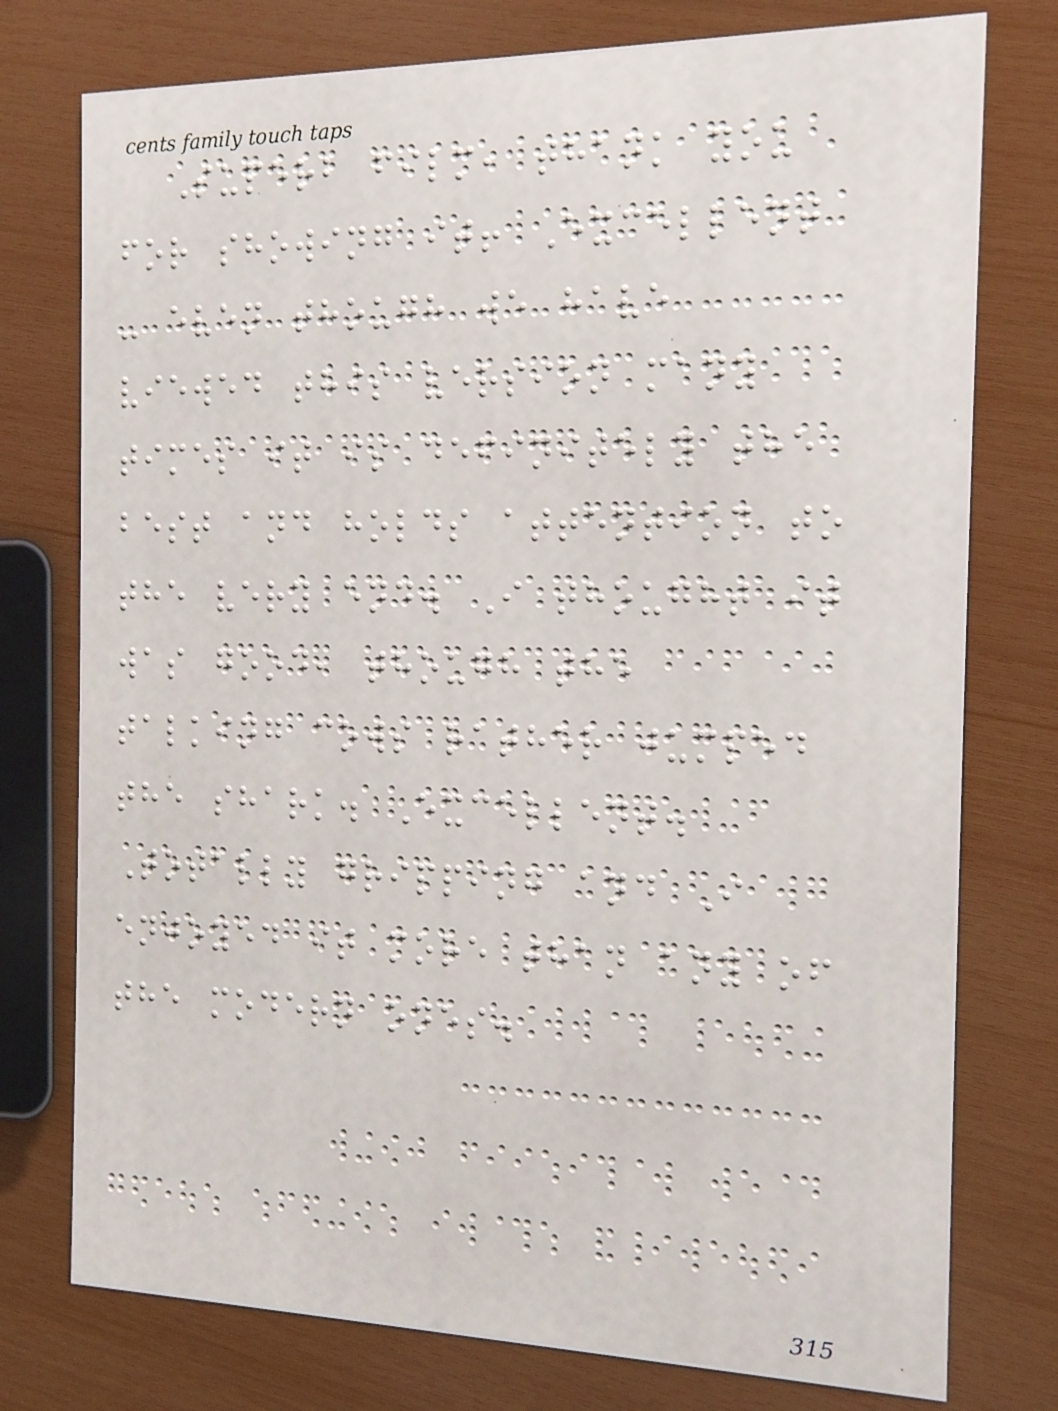Superb film, thank you
for showing it! Excellent
- even though we have
viewed this version many
times it is definitely the
best and holds attention to
the very end. I thought it
was good, though the
talking cows rather jumped
the shark. Excellent.
Totally gripping and I
enjoyed it more than any of
the modern ones.
